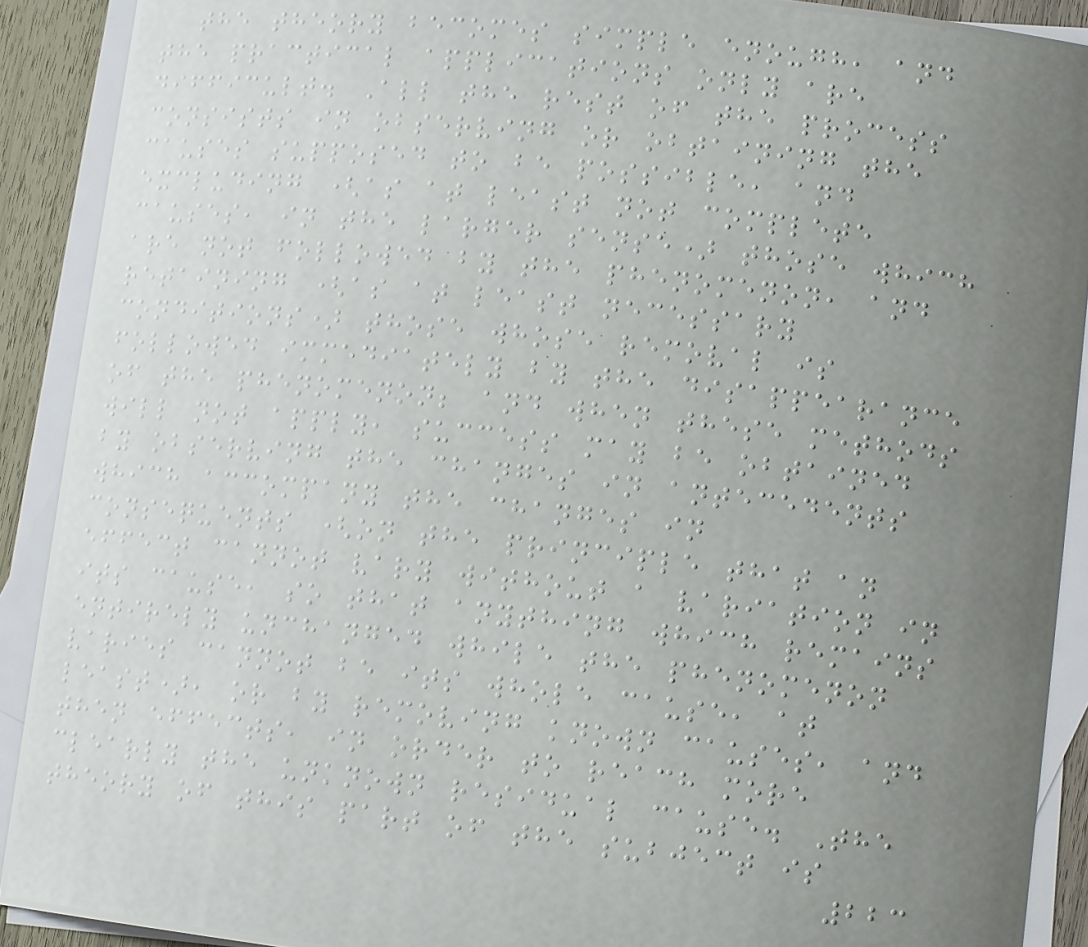the theory becomes simple enough, and
the practical applications only are
difficult. All the rest of the process
consists in observing or obtaining the
causes supposed to be possible, and
excluding (as at least not complete
causes, in the larger sense) those which
are not followed by the phenomenon, and
retaining (as at least necessary
conditions) those whose removal is
followed immediately by the disappearance
of the phenomenon; and when these methods
will not apply, success may be obtained
by observing the changes in antecedents
which accompany the changes in
consequents (on the principle that an
effect cannot vary without a variation in
its cause, so that anything which remains
entirely unchanged while the phenomenon
varies cannot be its whole cause, at
least), or by removing known causes, and
then effects, in order to reach more
clearly the unknown residual cause. The
theory of this part of the subject is
223
